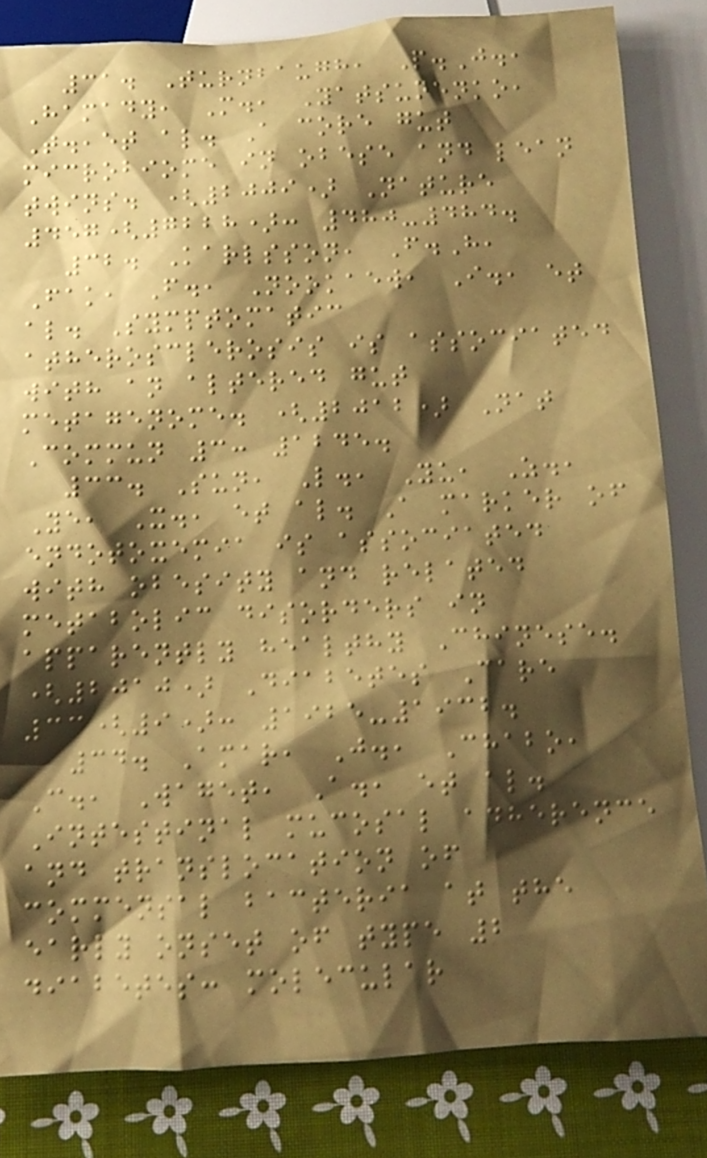31. Turnbaugh, P.J.,
Hamady, M., Yatsunenko,
T.,et al. A core gut
microbiome in obese and lean
twins. (2009) Nature
457(7228): 480-484.
32. Karlsson, F.H,
Fak, F., Nookaew, I., et
al. Symptomatic
atherosclerosis is associated
with an altered gut
metagenome. (2012) Nat
Commun 3: 1245.
33. Sun, L., Yu, Z.,
Ye, X., et al. A marker of
endotoxemia is associated
with obesity and related
metabolic disorders in
apparently healthy Chinese.
(2010) Diabetes Care
33(9): 1925-1932.
34. Amar, J., Chabo,
C., Waget, A., et al.
Intestinal mucosal adherence
and translocation of
commensal bacteria at the
early onset of type 2
diabetes: molecular
